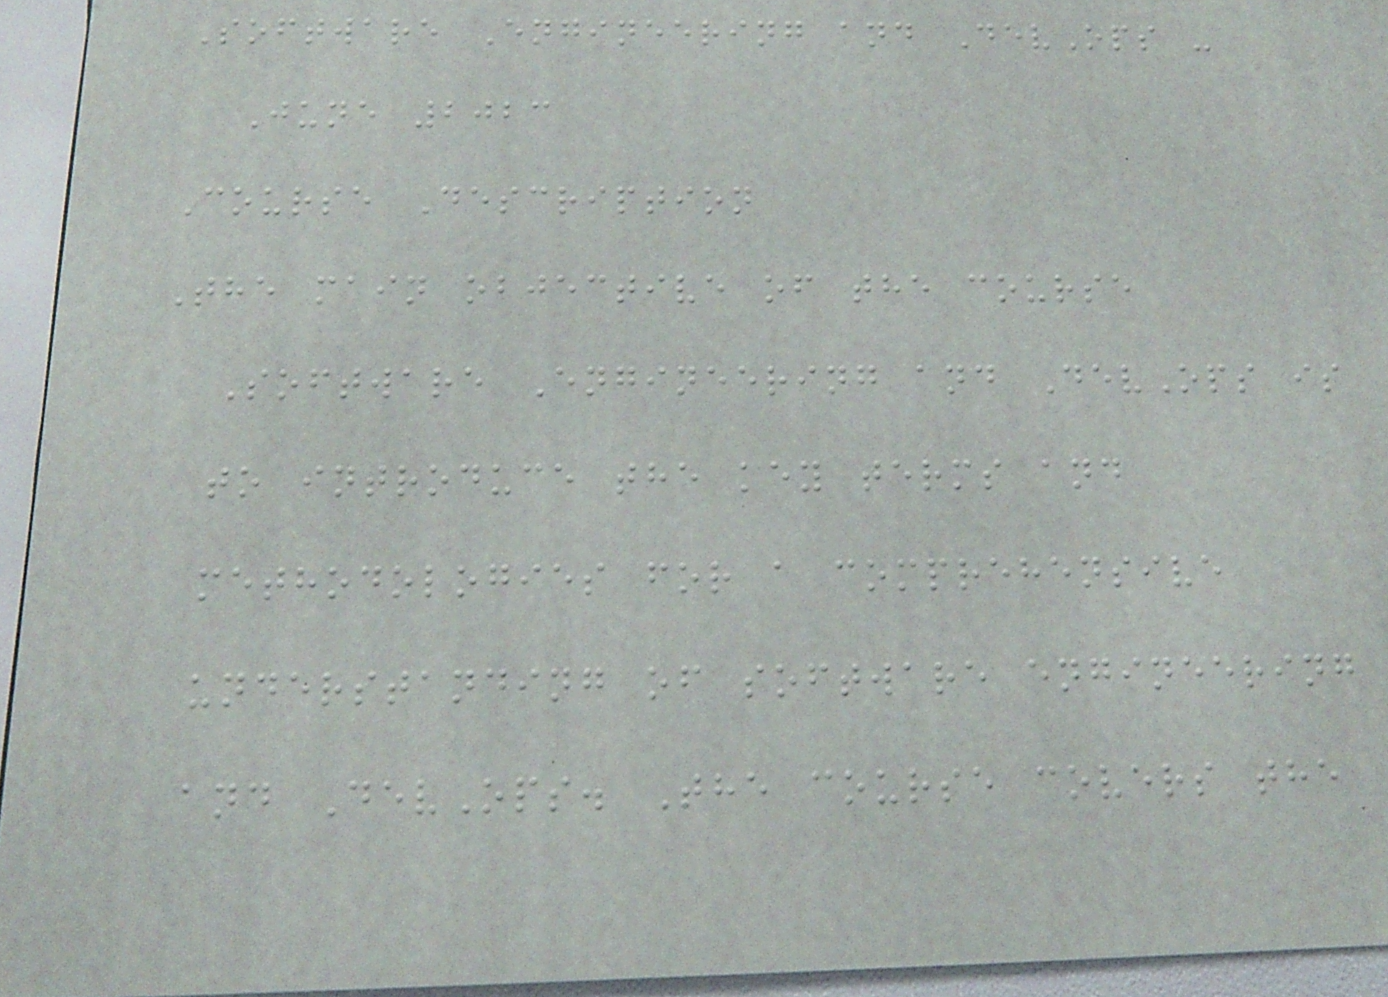Software Engineering and DevOps -
June 2023
Course Description
The main objective of the course
Software Engineering and DevOps is
to introduce the key terms and
methodologies for a comprehensive
understanding of software engineering
and DevOps. The course covers the
